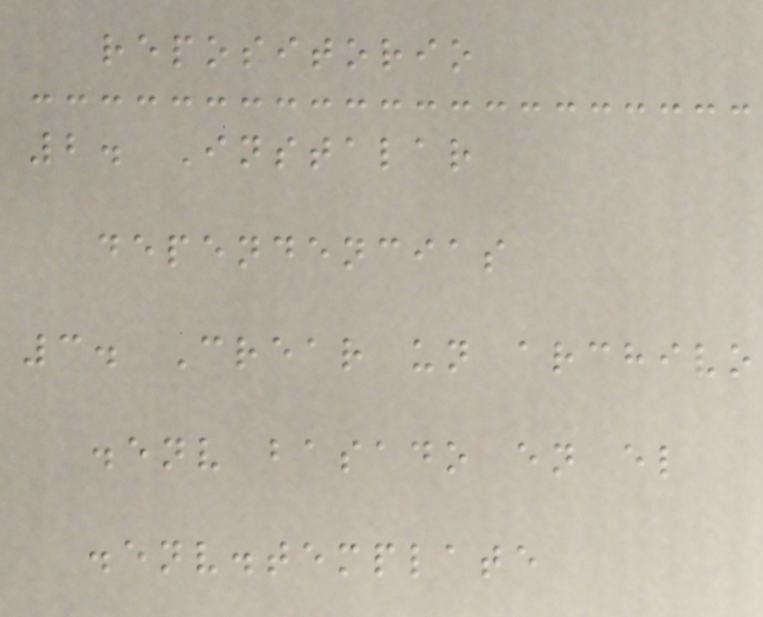repositorio
2. Instalar
dependencias
3. Crear un archivo
.env basado en el
.env.template
